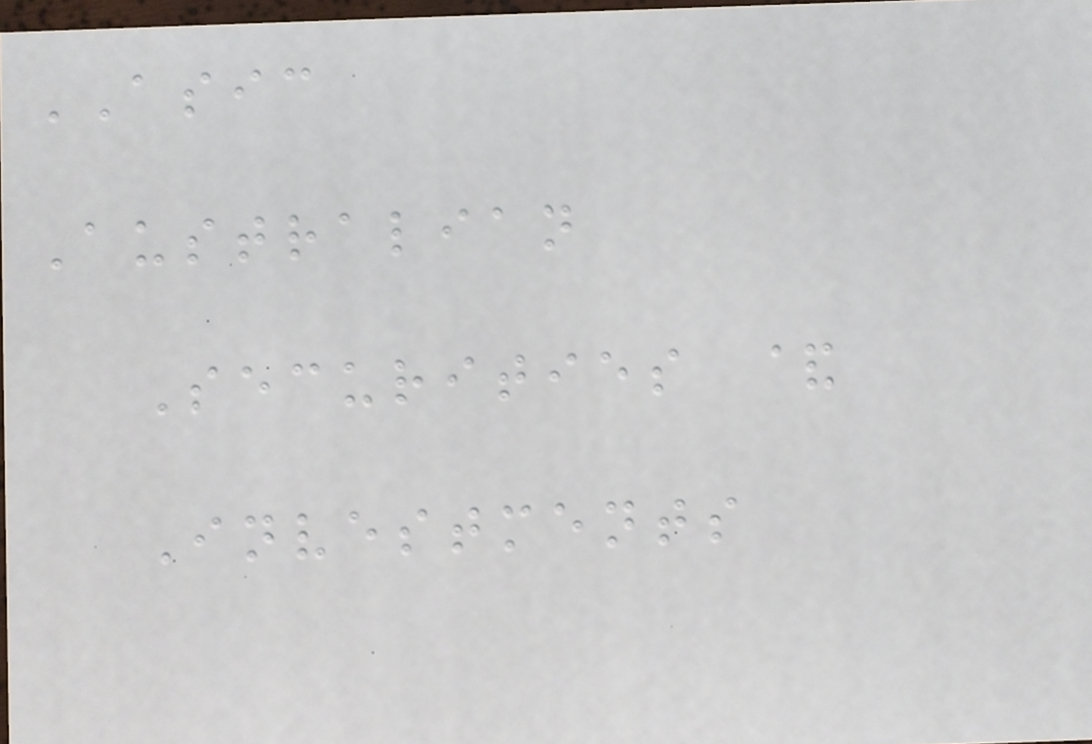ASIC
Australian
Securities &
Investments
